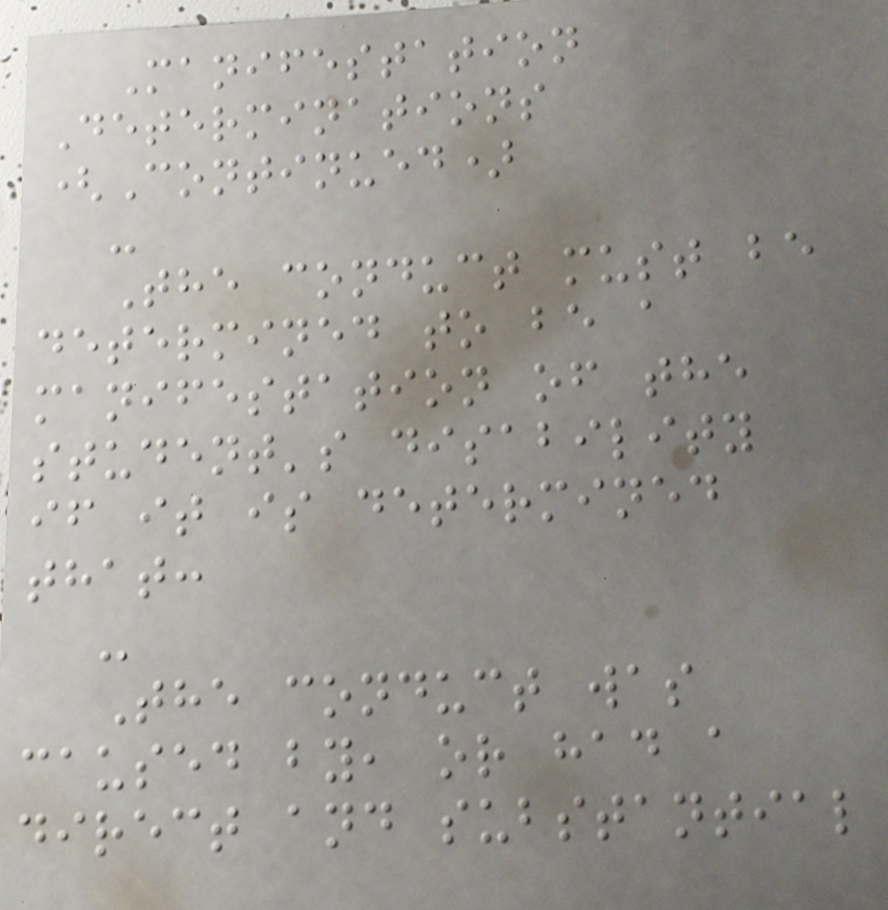Manifestation
Determinations
(Continued)
-
The conduct must be
determined to be a
manifestation of the
student's disability
if it is determined
that:
-
The conduct was
caused by, or had a
direct and substantial
